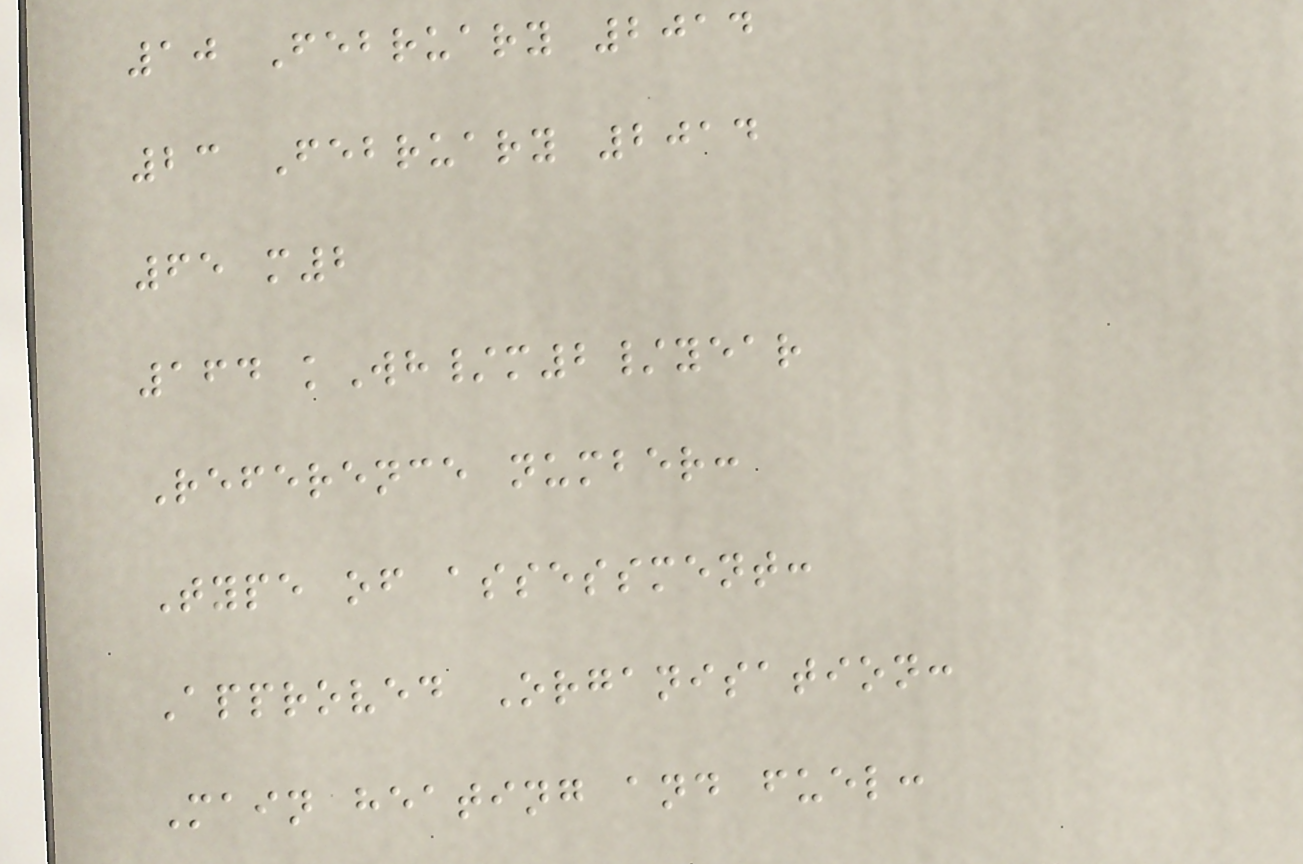10 February 2014
23 February 2014
65 m2
164 kWh/m2/year
Reference number:
Type of assessment:
Approved Organisation:
Main heating and fuel:
